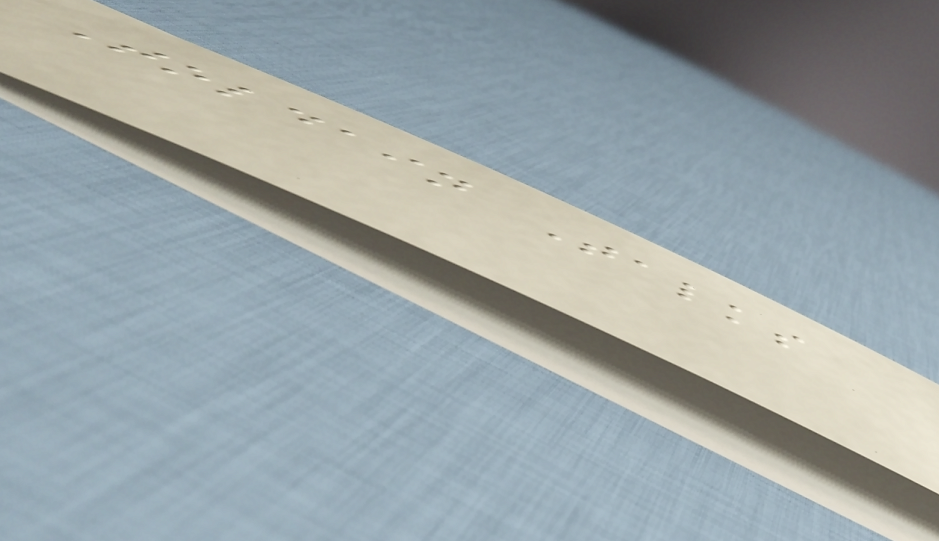Toldain Talks
